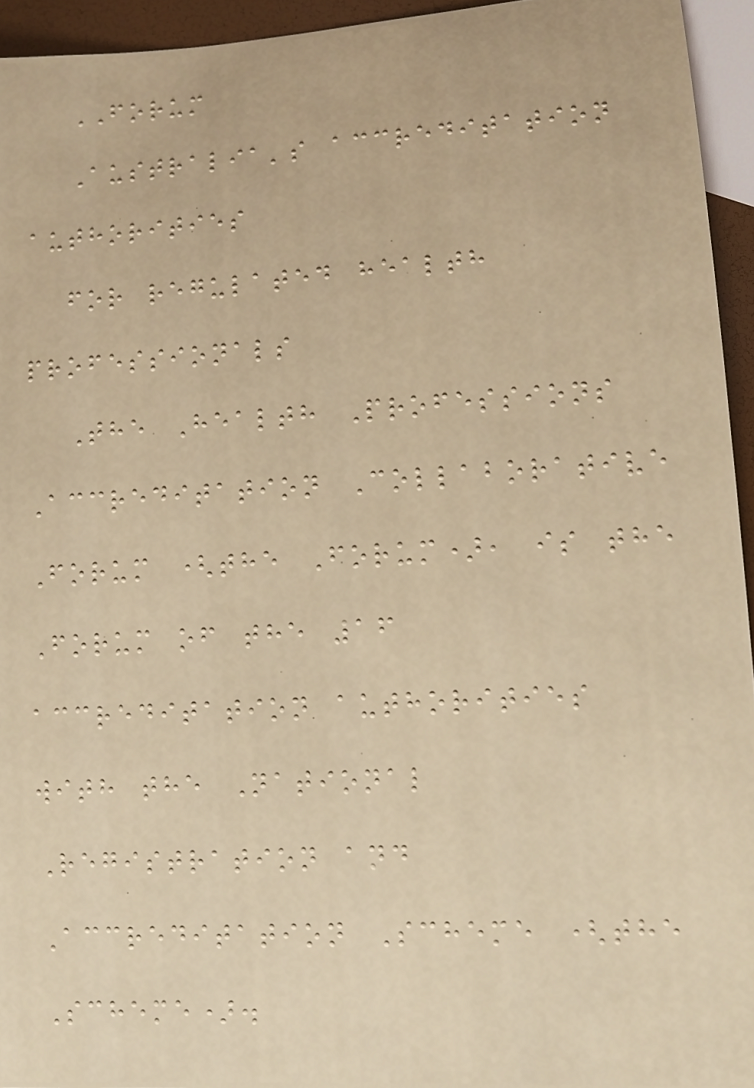FORUM
Australia's accreditation
authorities
for regulated health
professionals
The Health Professions
Accreditation Collaborative
Forum (the Forum), is the
Forum of the 16
accreditation authorities
with the National
Registration and
Accreditation Scheme (the
Scheme).
